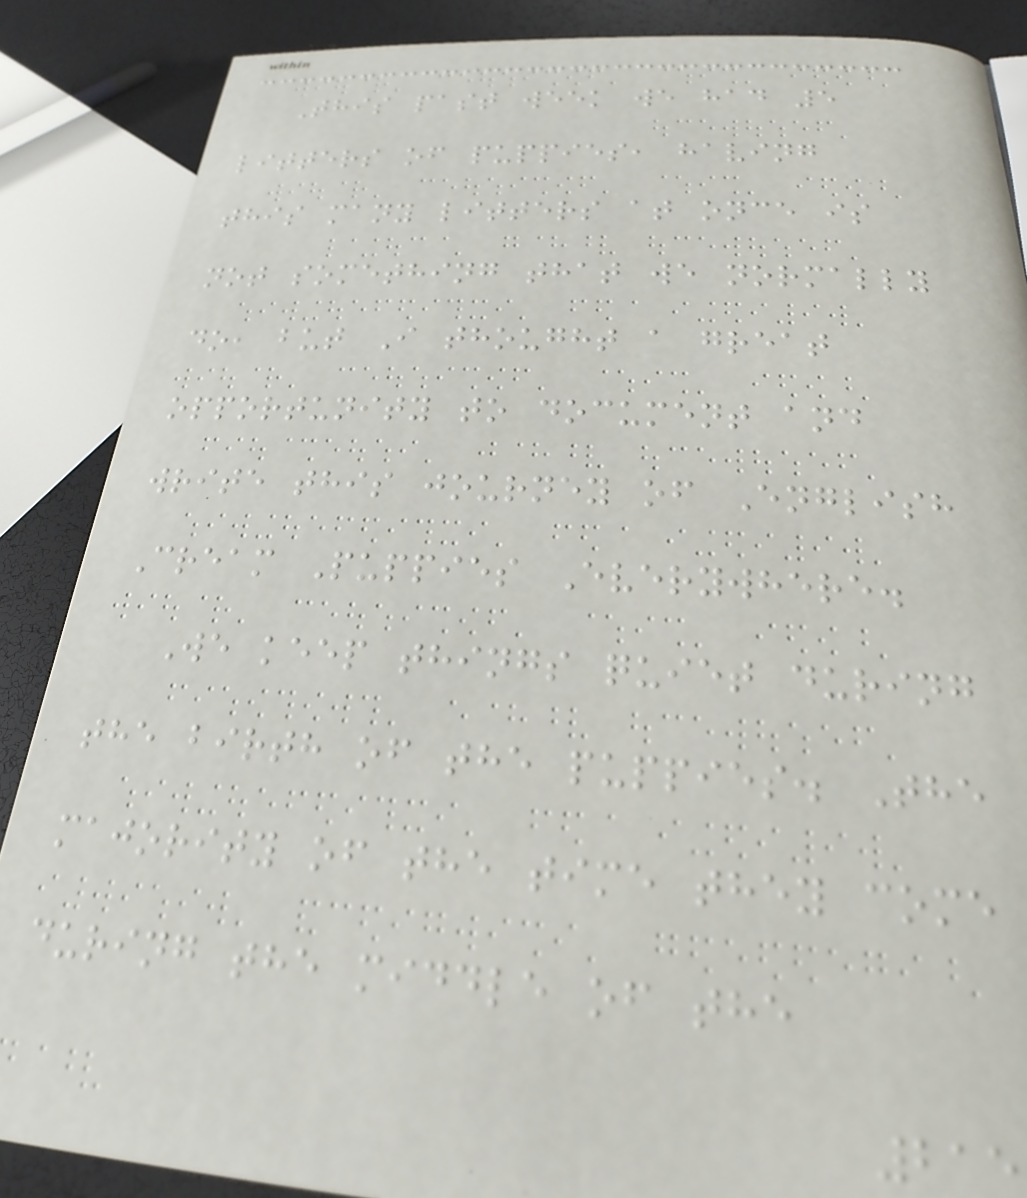This past week we had 5
litters of puppies, having
this many litters at once is
not something that we normally
do, but I thought a great
opportunity to document and
write this journey of English
Cream Puppies Everywhere.
We keep things quiet during
the birth of the puppies. The
majority of the time they come
during the middle of the
215
